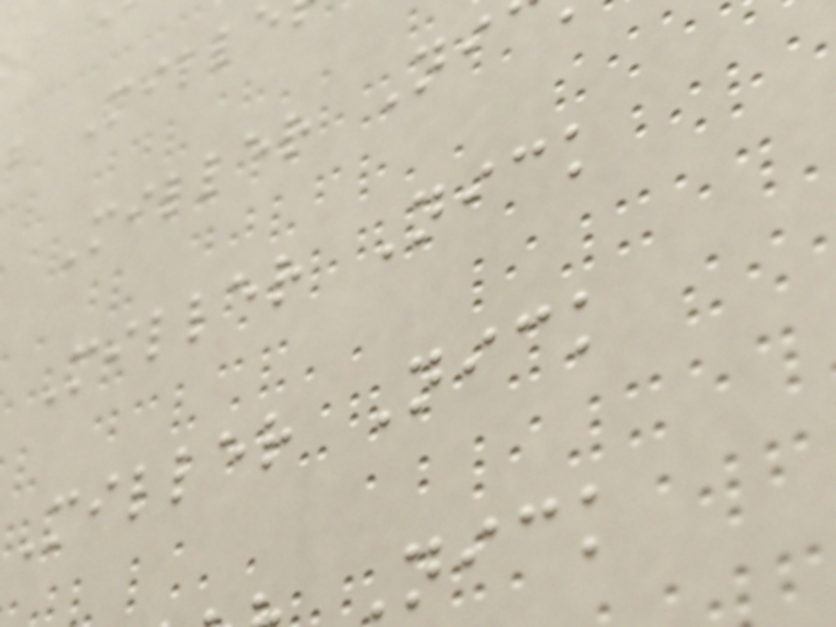Miller Ni
Miller Nick
Miller Nick
